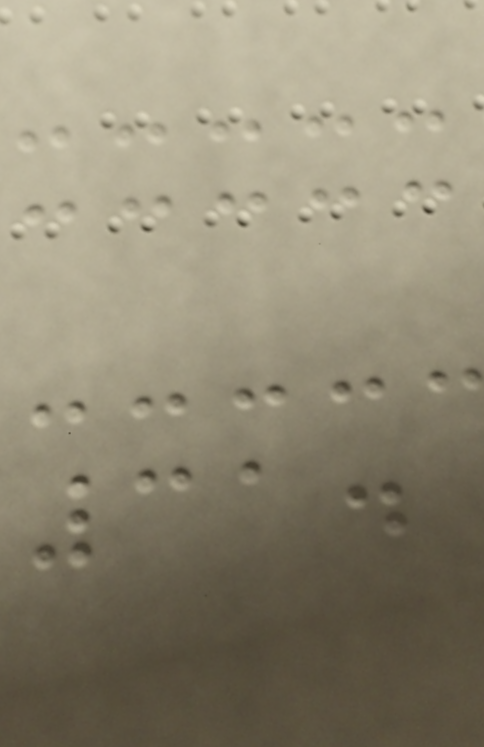31.
